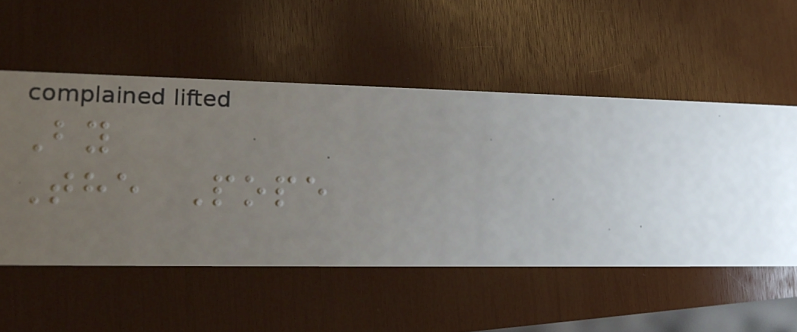By
The Pope
